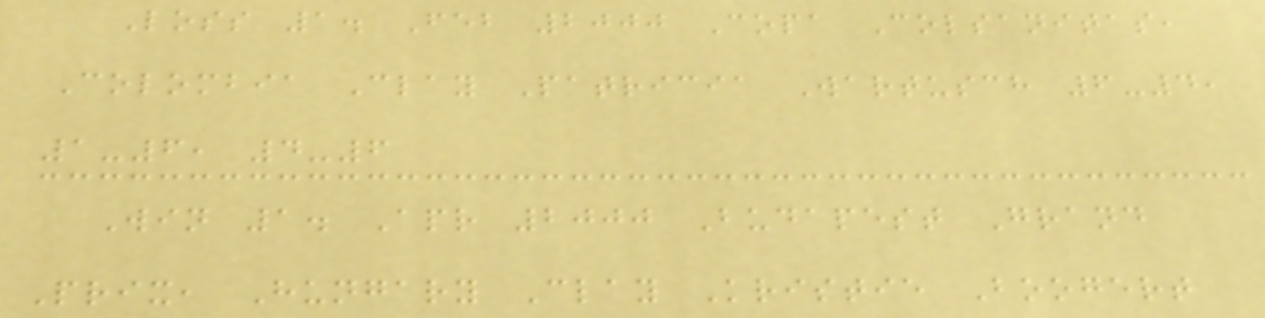Loss 1. Feb 2000 Copa Colsanitas,
Colombia Clay Patricia Wartusch 6-4,
1-6, 4-6
Win 1. Apr 2000 Budapest Grand
Prix, Hungary Clay Kristie Boogert
